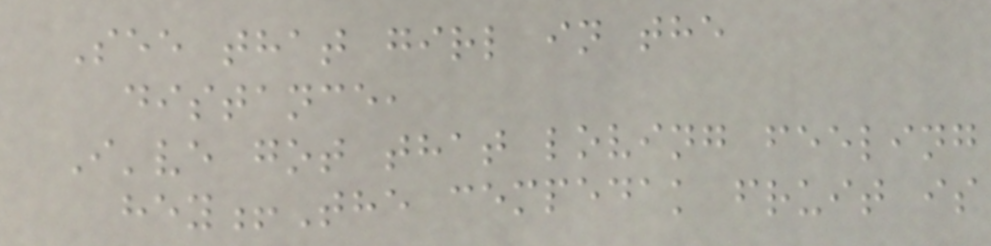See that girl in the
distance,
I've got that loving feeling
hey!The cempedak fruit is
